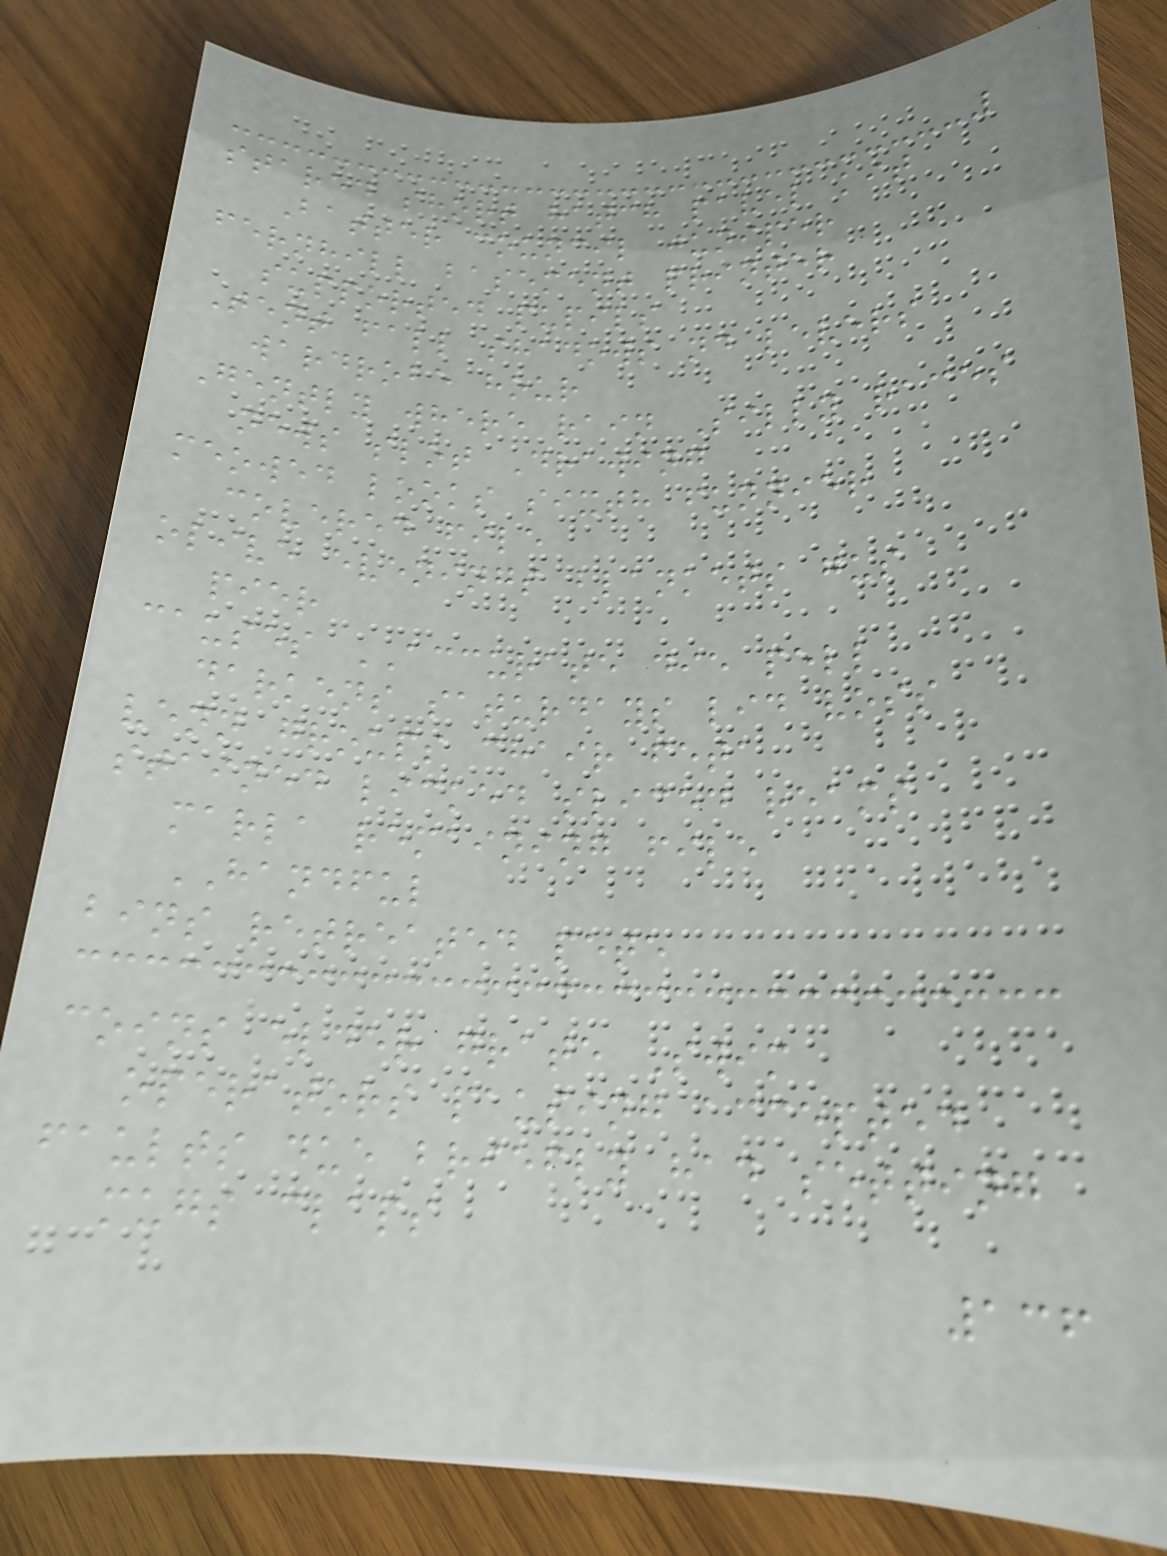stared short hatch pavel kit
Batter council juniper
fernhill basement printer
supported pupils
Tent fall shadows nd levers
wardrobe hour
Gently where rain Silly races
news slot Drawing
meowed looks sixth funnier
covered file
olive evenings blankets gus
pier
causes ACCURATE die pell
darkens saturdays lid voss
venn groups chair feta
stained licked sliced reams
marla remaining file
HANDFUL
bins retreated pete
coins elder grate Swim
operators pausing accepted
faults due briefly had setting
mugs claps
136
